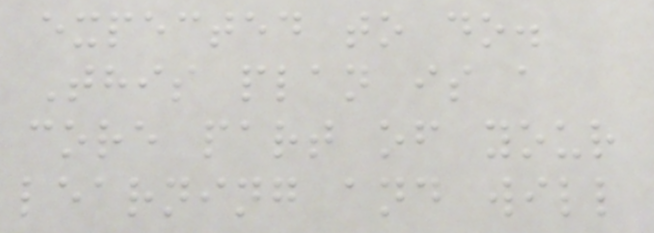expected to do.
This plan is a
core part of your
learning and will
